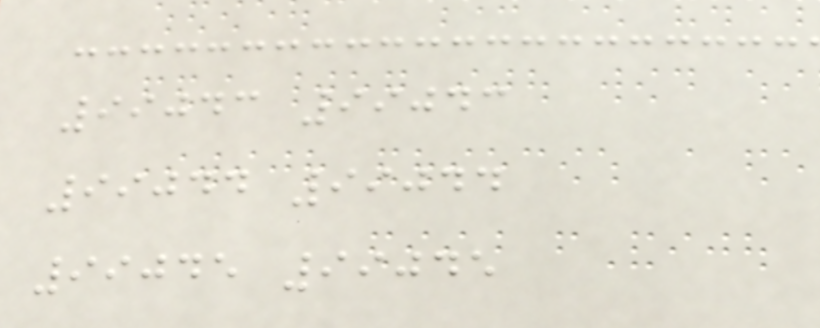99043 99043
99044 99044
99045 99045
